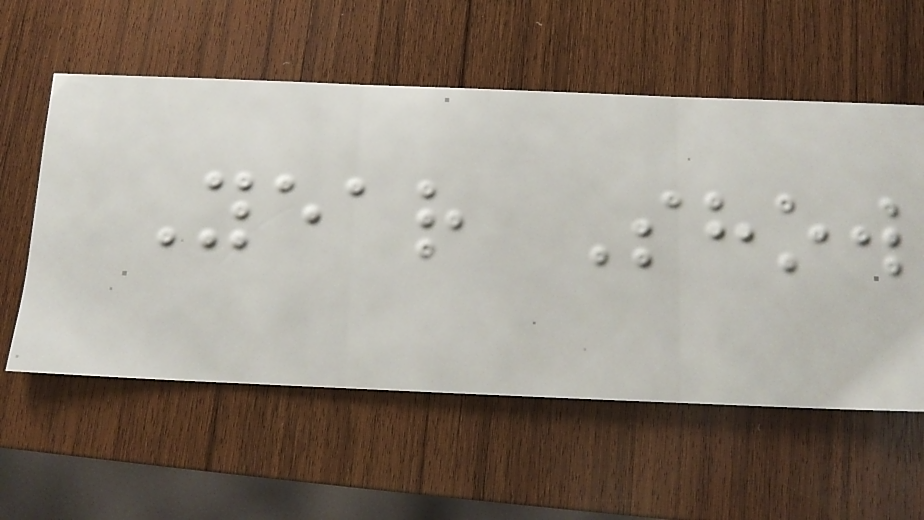Year Show
